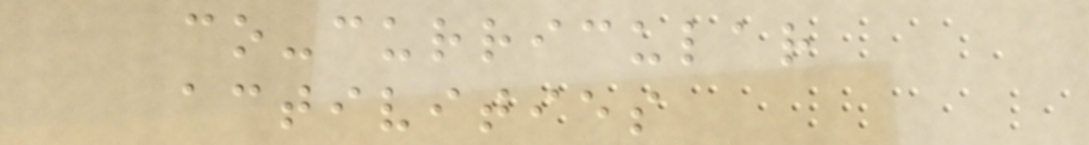co-curricular
activities
